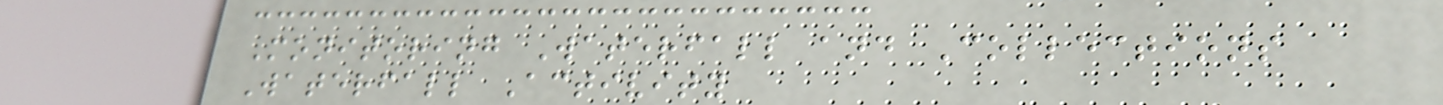Monitoring Waterfall and Collections
Waterfall Activity
